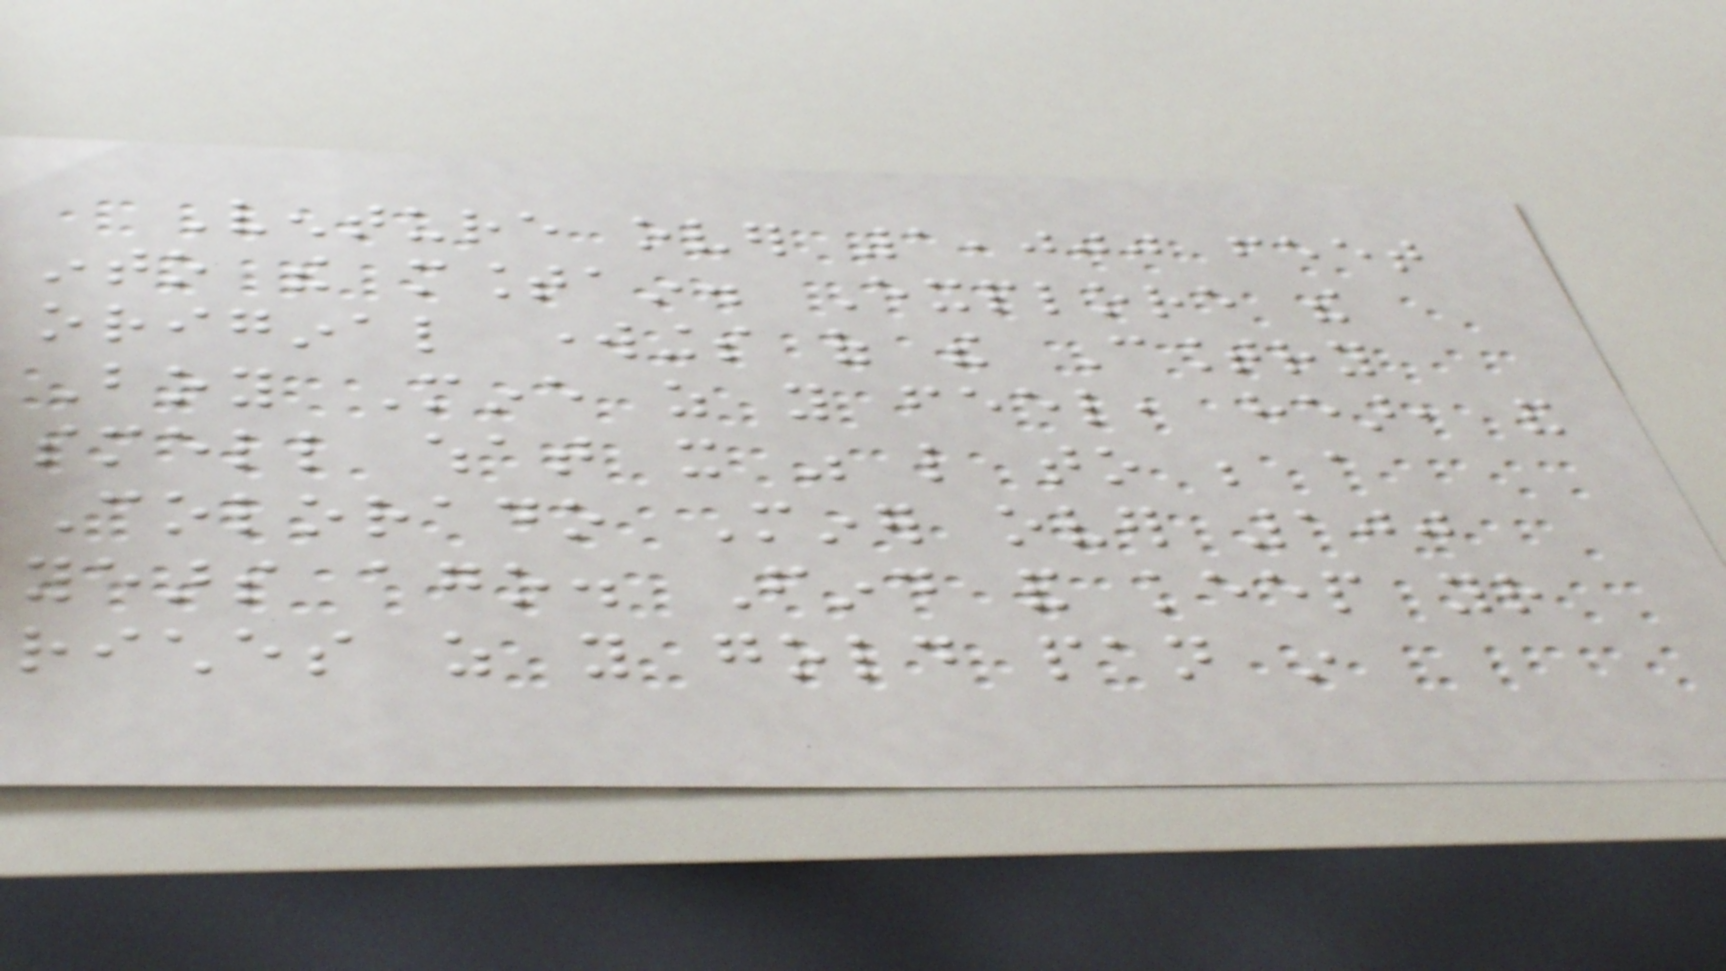Venture over 1,000 feet
into the mountain. Explore the
original workings of the Country
Boy Mine as you feel, hear, and
smell what it was like to be a
Colorado Miner over 100
years ago. Find and keep your
riches as you gold pan in
